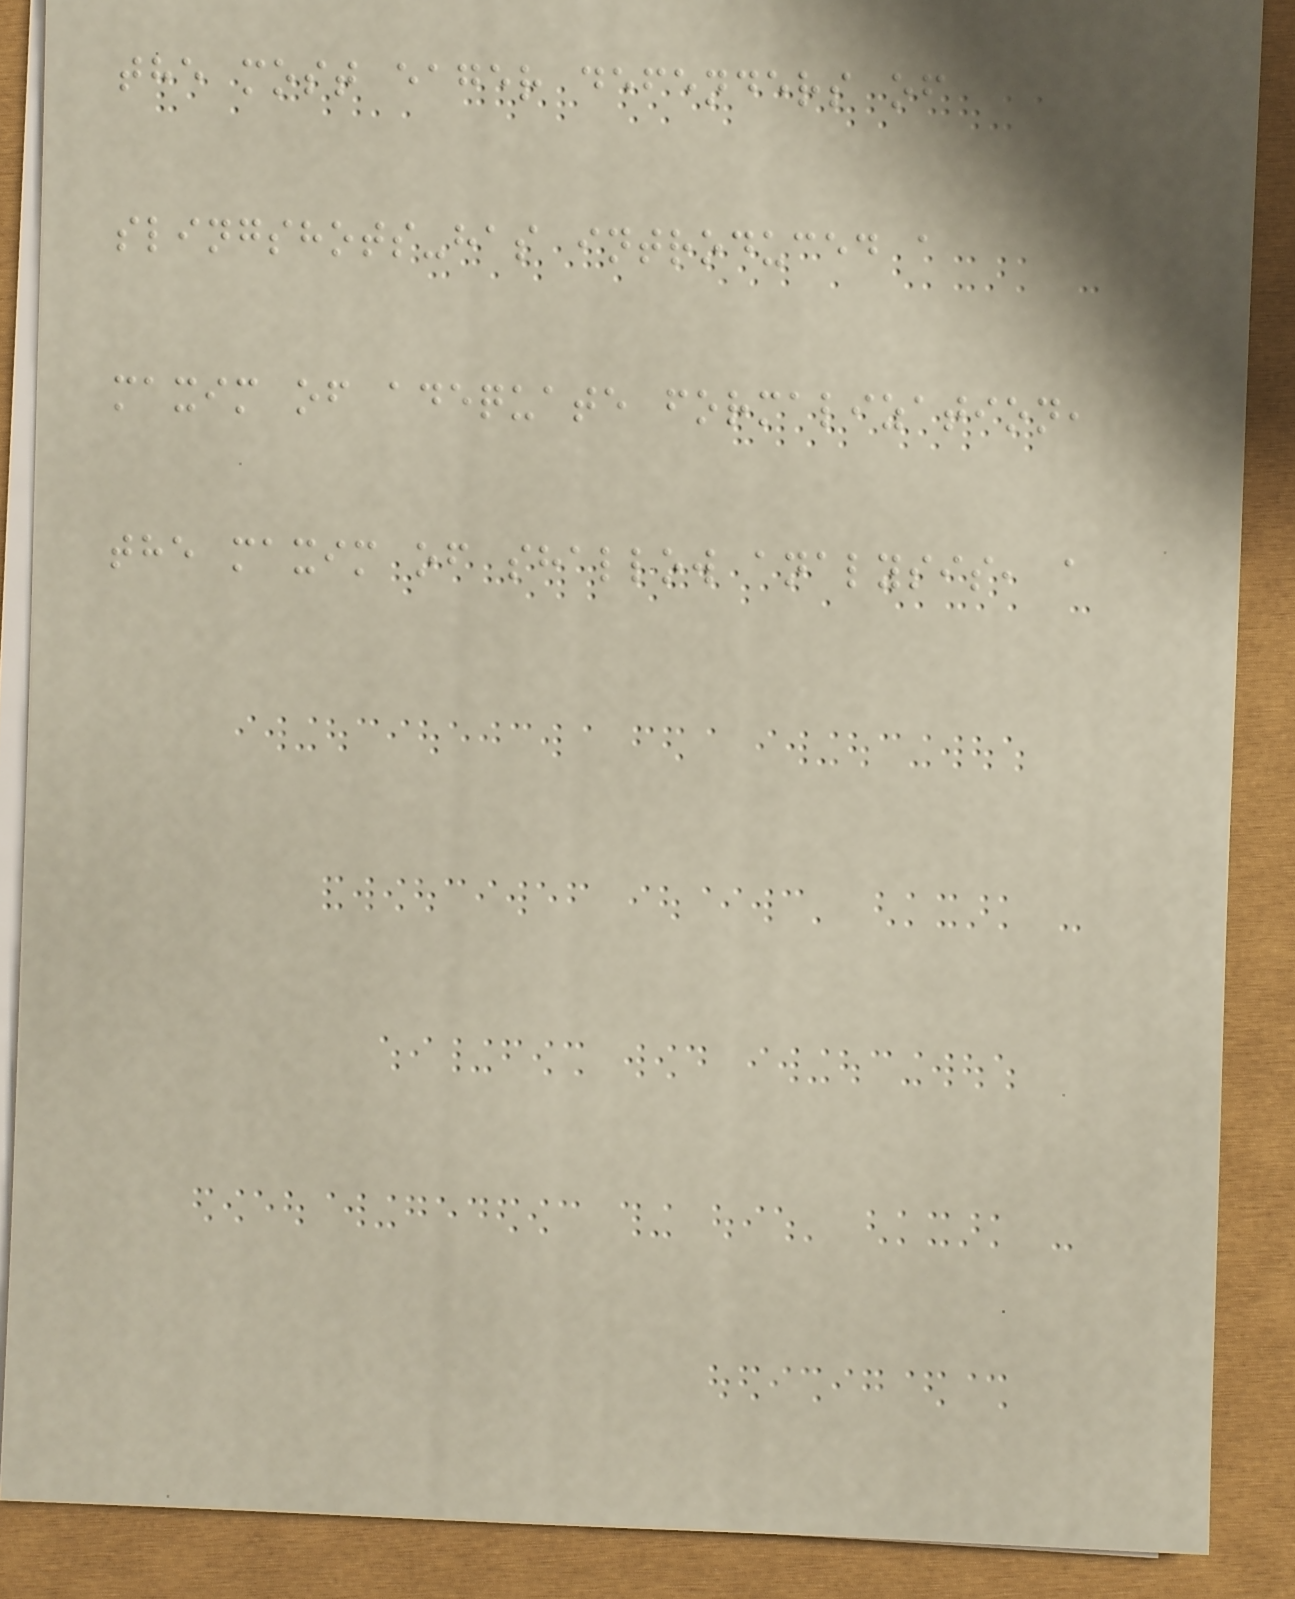the most eager defenders of
slingshots-has introduced a
maxim of adequate formalization,
the maxim of shallow analysis, a
